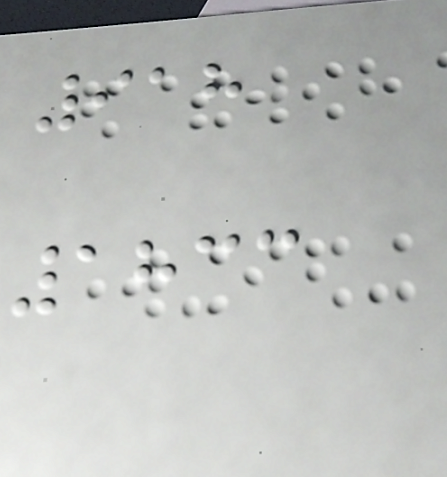918
1833
